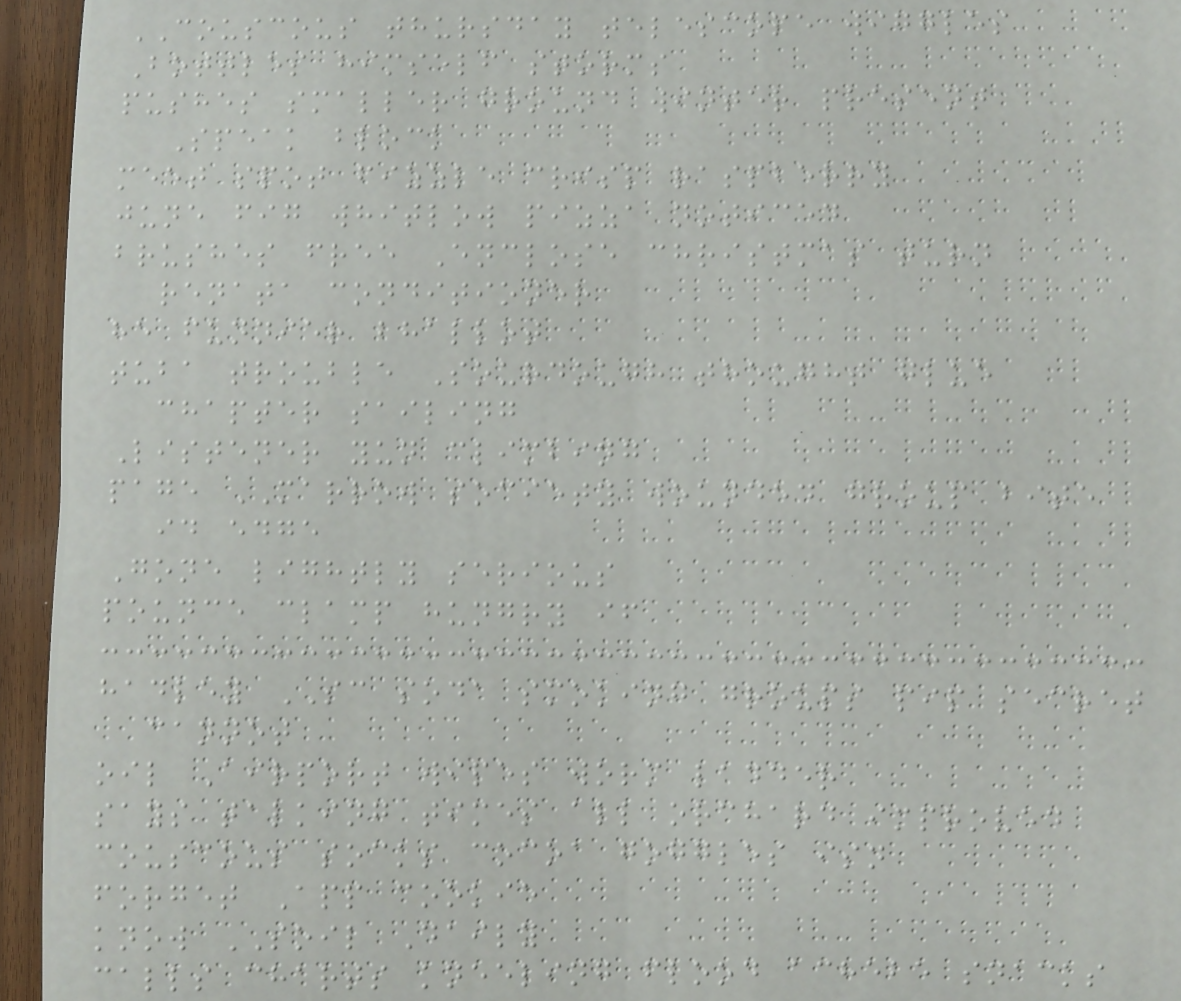COUSCOUS thursday telescope wiggles
Bottles himself storms
pushes smaller ground winter present
Speak block
meet spot fizzle crisp raspberry
june fig whitlow pizza noticed
brushes free Enclose christmas turn
renata conditioner
he funnier bhallot
tuba trouble Sourdough thought glue
chapter sailing
Listener yun climbing
page MARROW society wounded group bite
id edge
Gone lightly serious
pounce clamp hungry if
hadley SC soda smoking groups pip secret
cannot
oil Airport wipes worm ladder
says talking times all orchard improved
couscous socks cocoa goggles isn
forget App cookie
know SOIL Daily
calls charts kneeling flood achebe snacks
